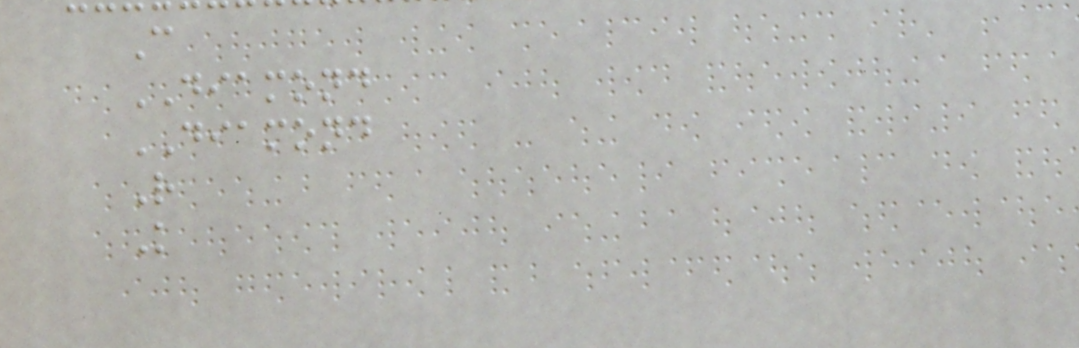C
DIAMOND
DIAMOND
R
K
